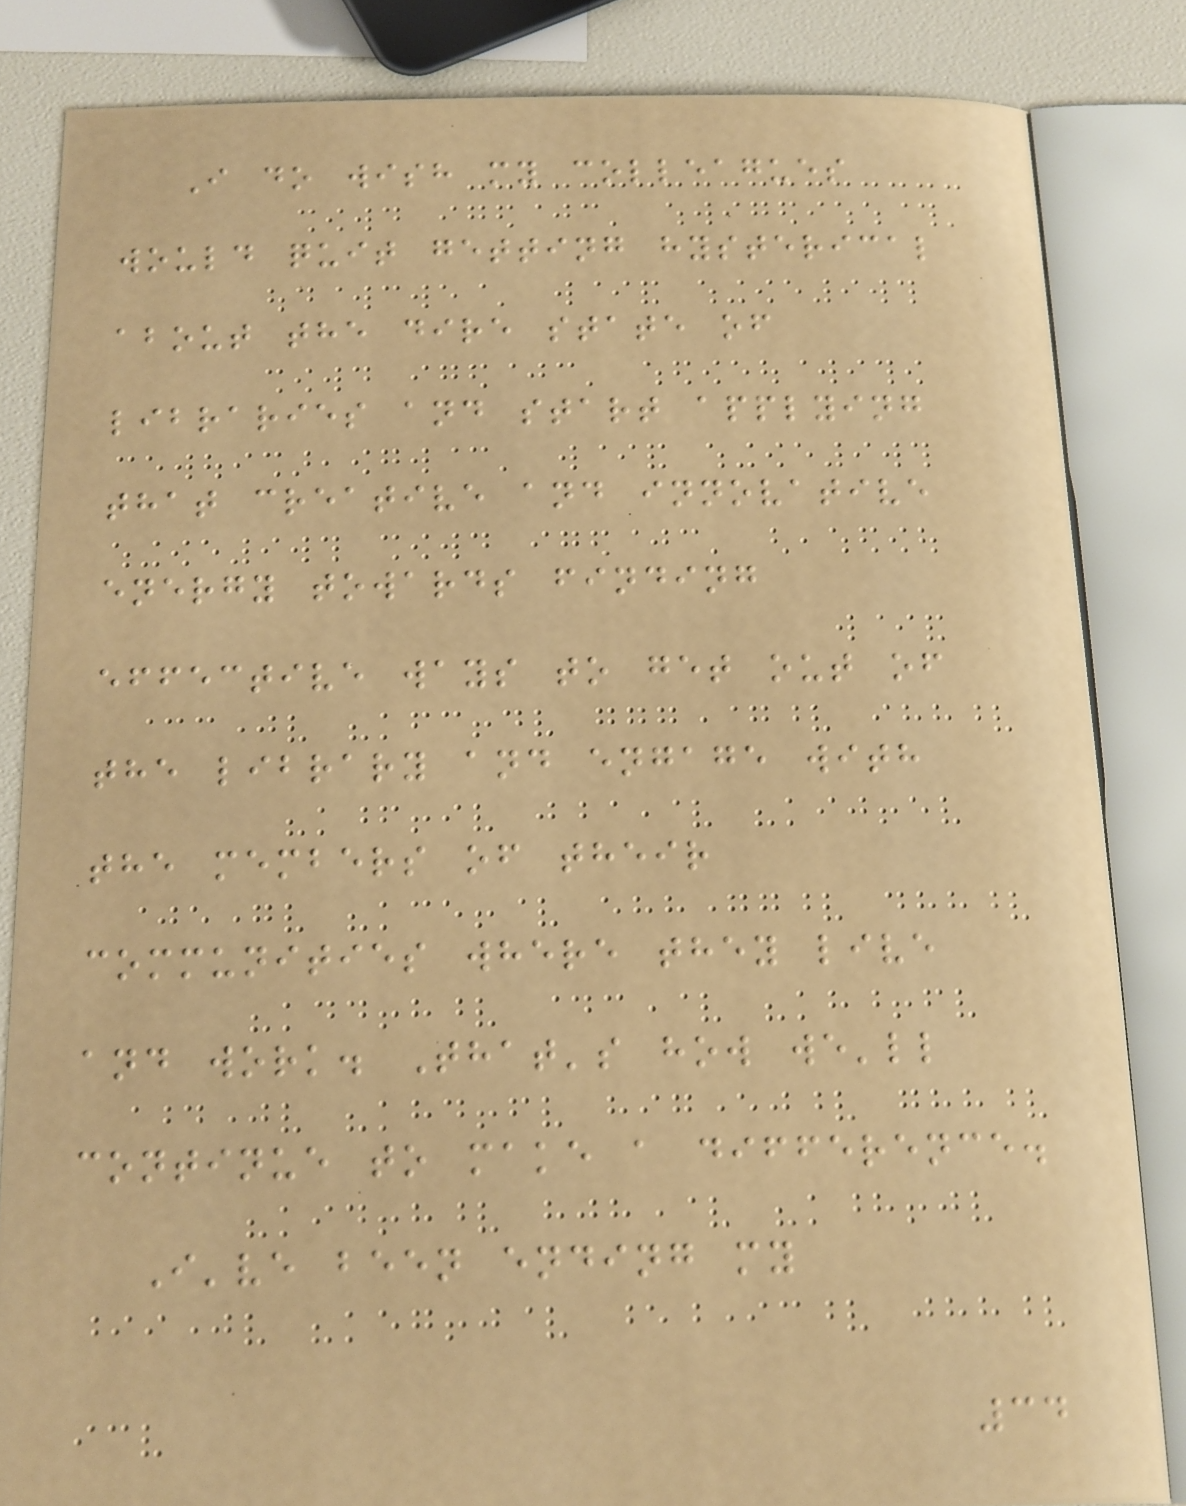I do wish my colleagues
would quit getting hysterical
about the dire state of
libraries and start applying
that creative and innovative
energy towards finding
effective ways to get out of
the library and engage with
the members of their
communities where they live
and work. That's how we'll
continue to make a difference.
I've been ending my
34
